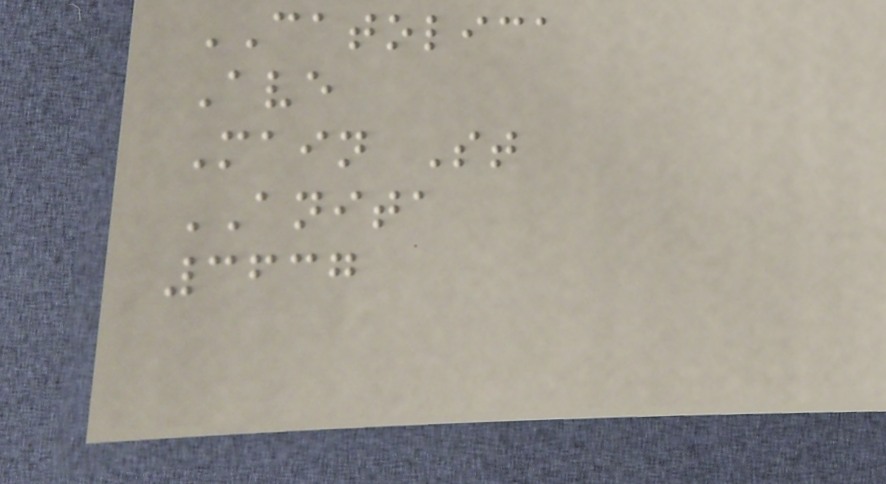CATOLICA
Ave
Main St
ANITA
3637
